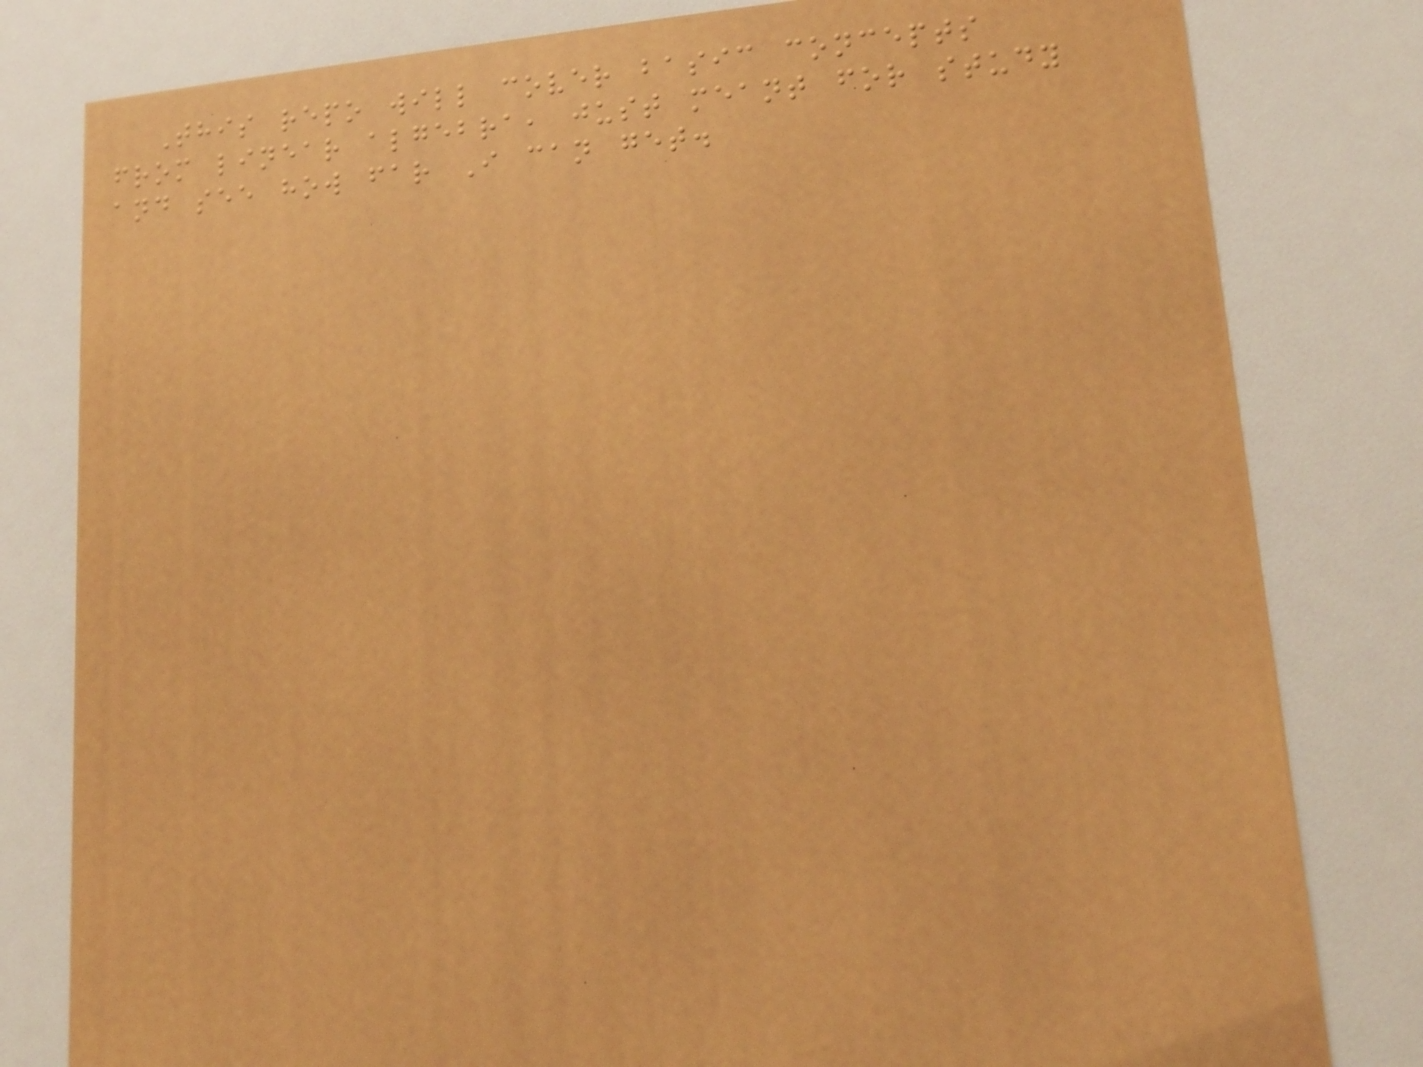This repo will cover basic concepts
from linear algebra, just meant for study
and see how far I can get.
